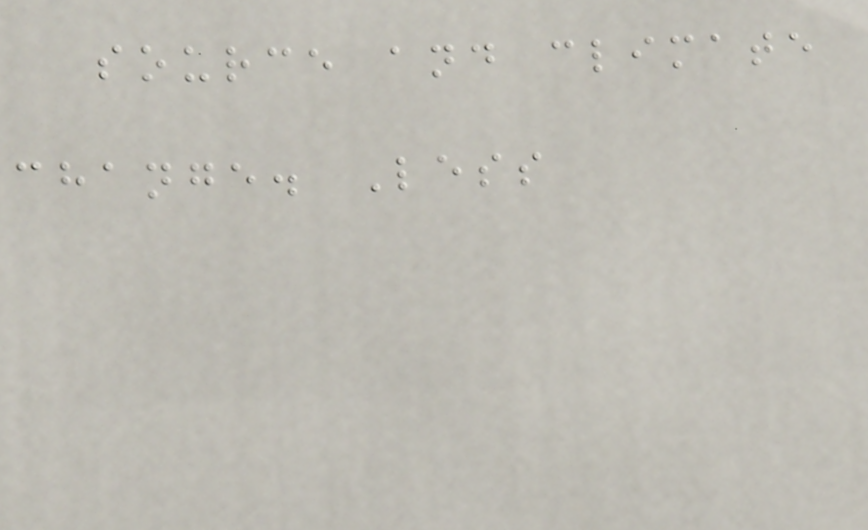source and climate
change. Less
